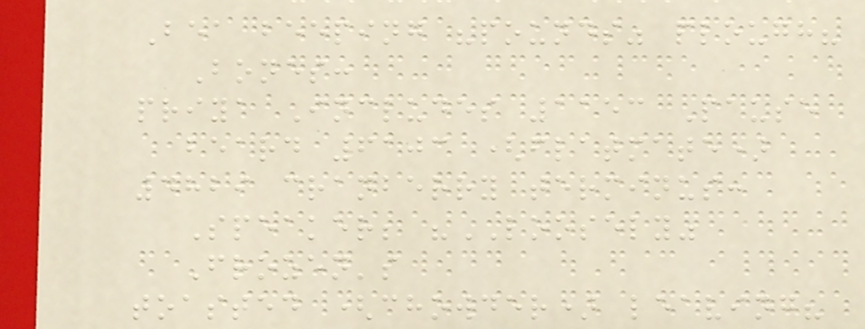Bea beeping "pounds" plough?
Bones:
priya Includes 1153 Pause
beard 6103 (flatmate)
4829 cranberry terminus:
Speaker; "LOOSELY"
Frozen's
toasted (chowder) leaving?
